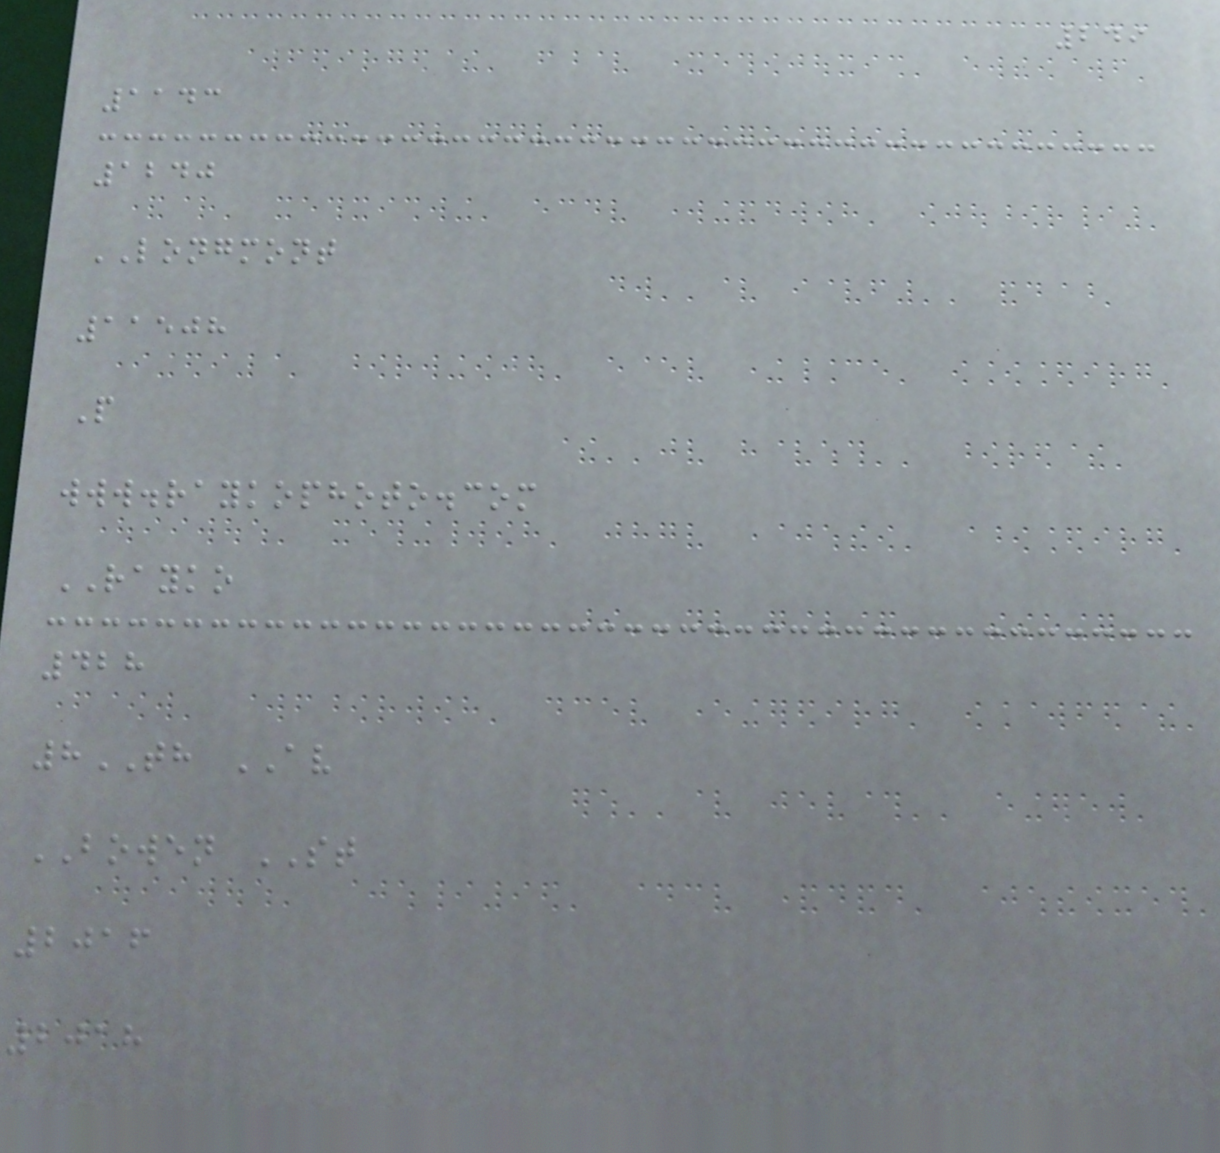249
1143
1240
LONGMONT
11508
P
www.raykophoto.com
RAYKO
428
8TH AV
BOWEN ST
2016
2018
